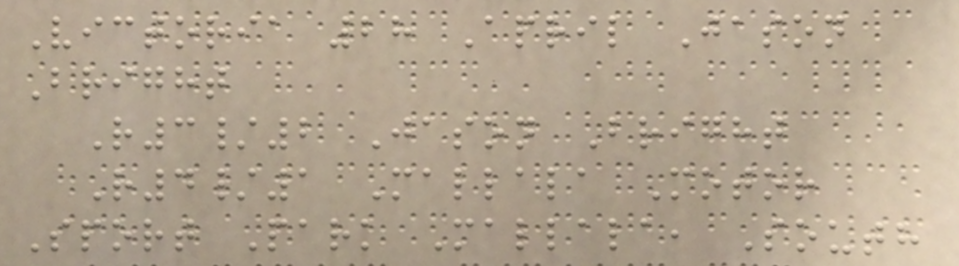Victoria 28 April Jason
Bright
R3/2 Jason Bright
R4/1 Mallala Motor
Sport Park Mallala, South
